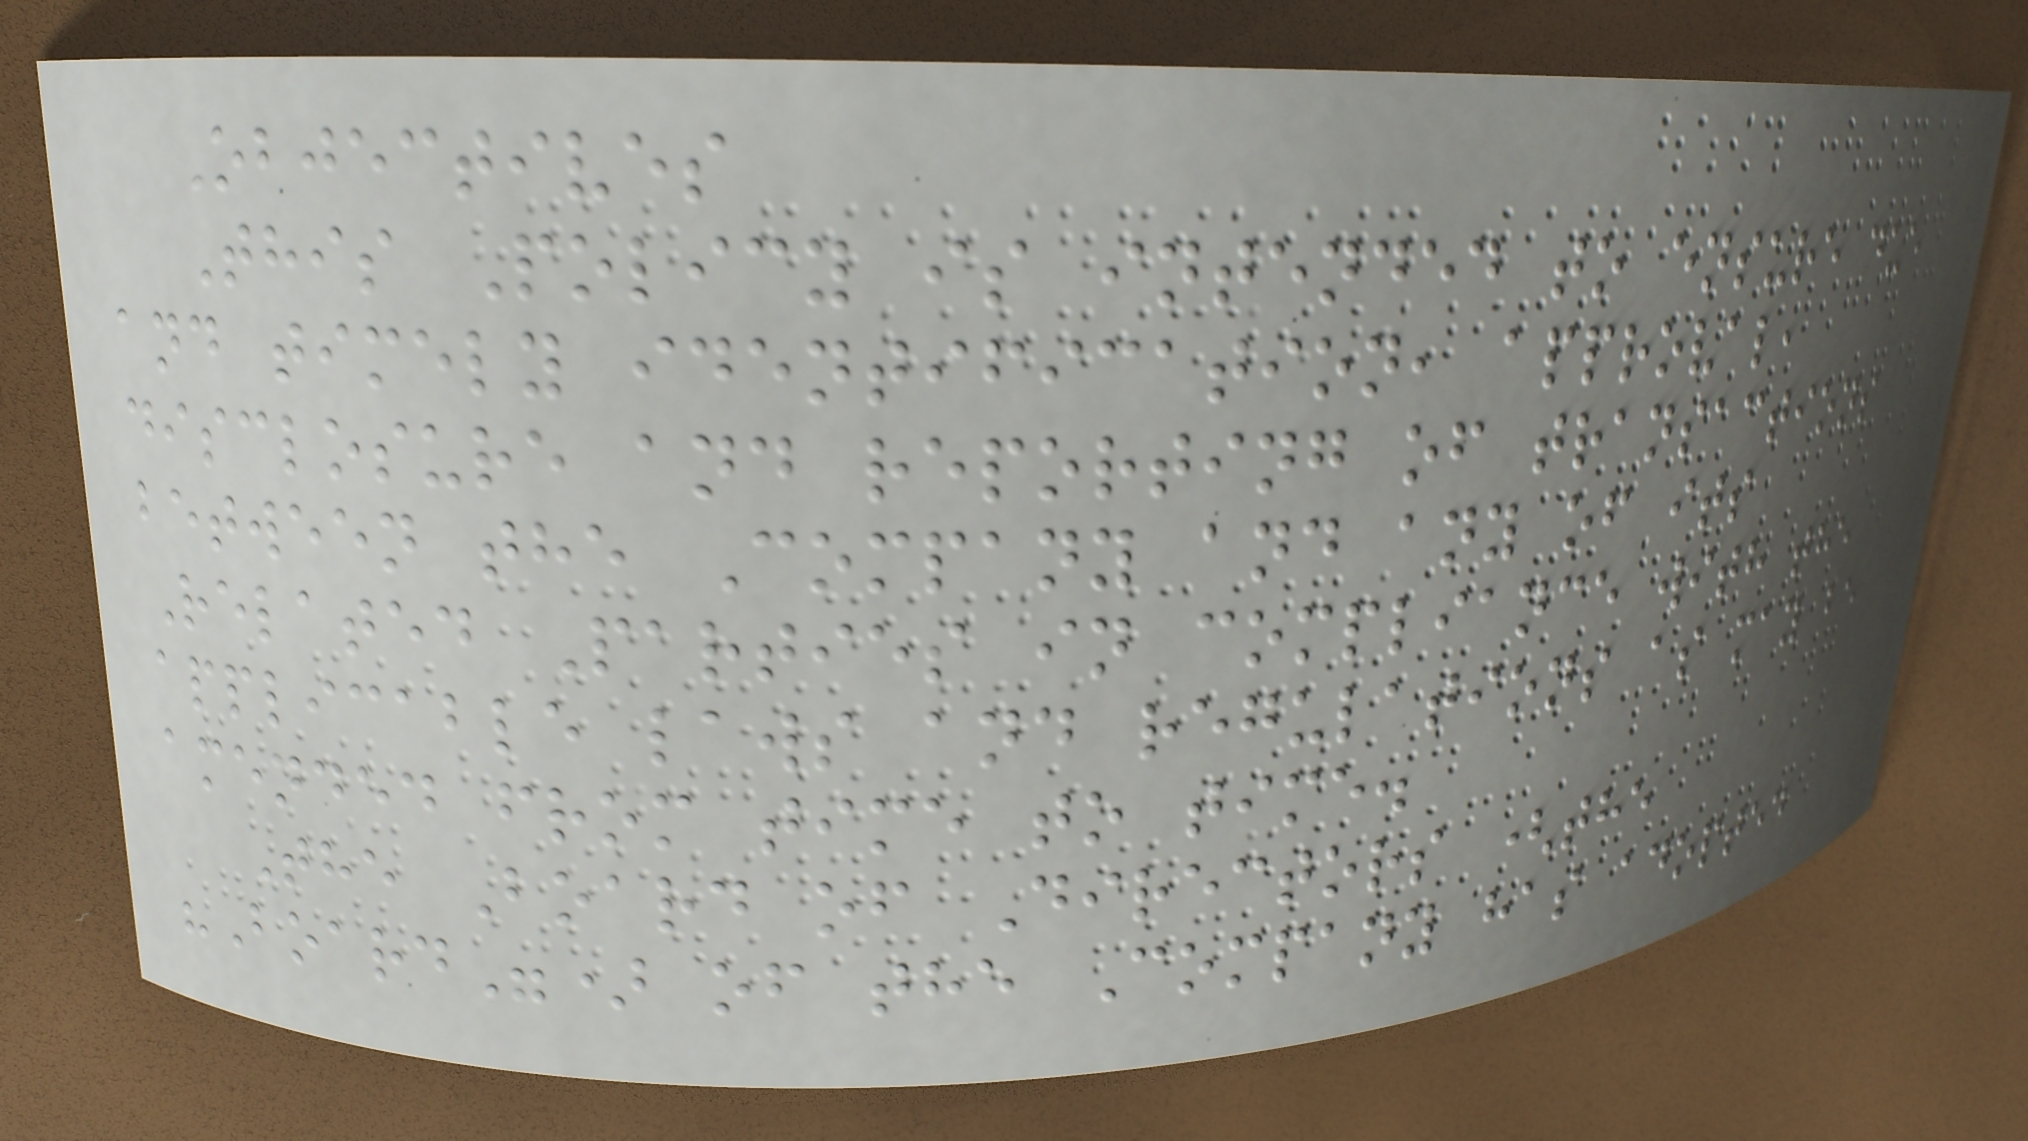Objectives
This Policy is intended to ensure due
and timely identification, approval,
disclosure and reporting of transactions
between the Company and any of its
Related Parties in compliance with the
applicable laws and regulations as may be
amended from time to time.
The Board of Directors (the
"Board") of the Company has adopted
